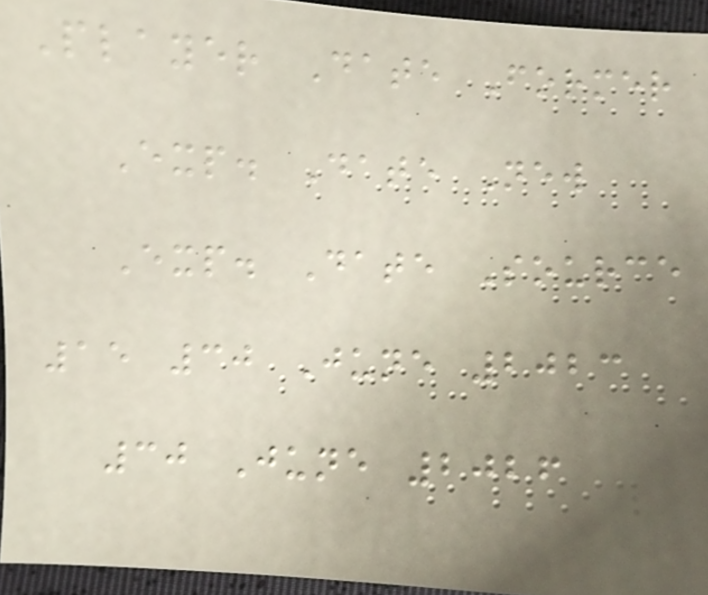Player Date Former
Exp. Date New
Exp. Date Source
15 30 June 2023
30 June 2026
